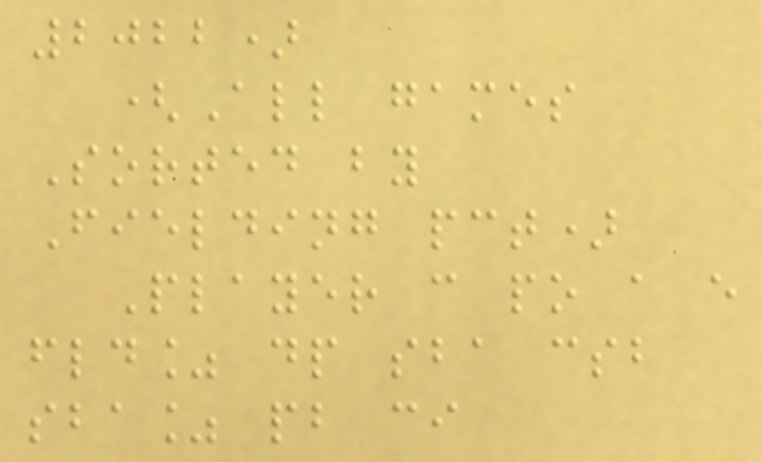2022)
(All games
Sorted by
Fielding pct)
Player c po a e
fld% dp sba csb
sba% pb ci
